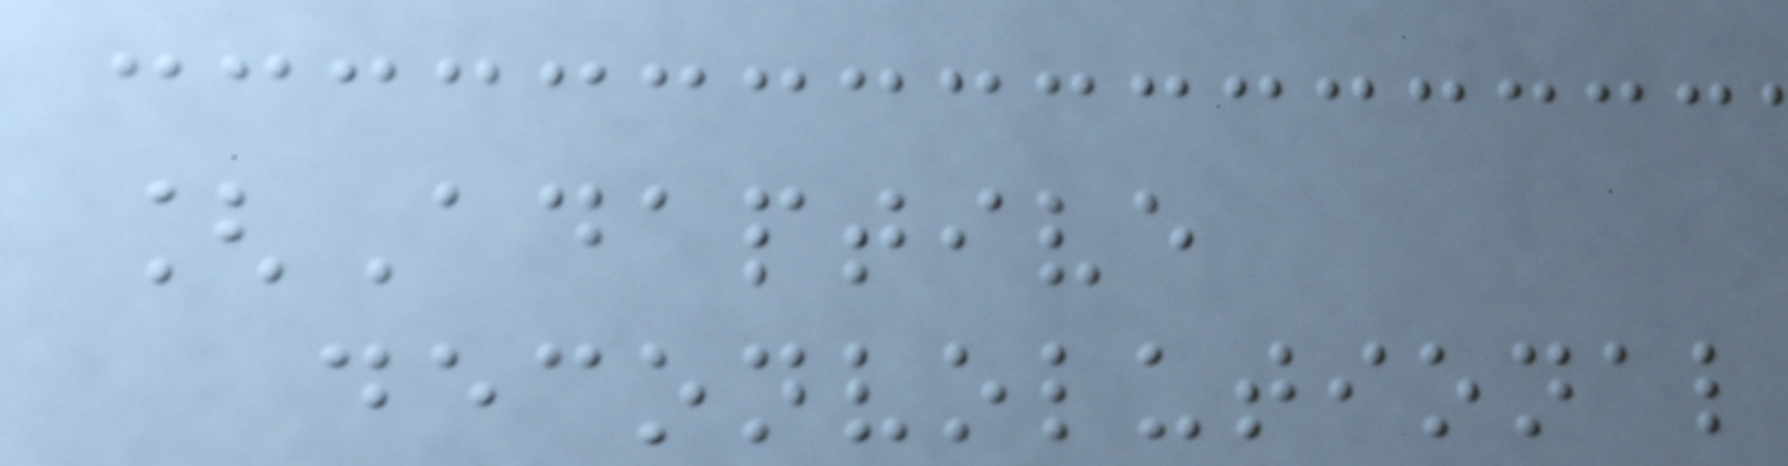[Adaptive
deconvolutional
